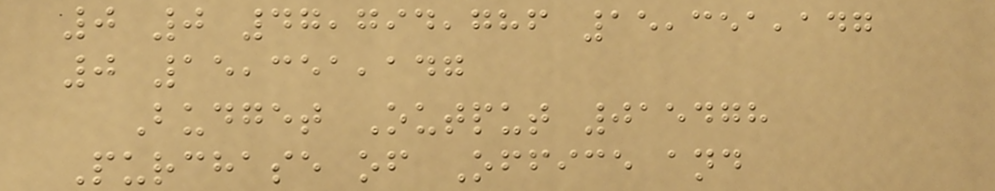0 0 47,794,786 15,351,147
0 15,351,147
Budget Output 015478
Purchase of Office and
